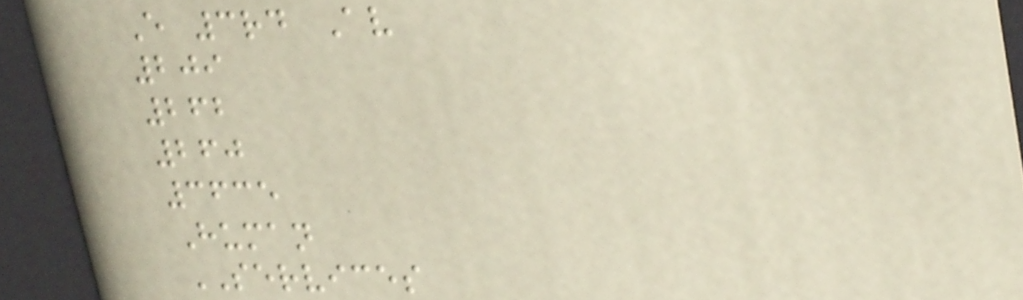E 3rd Av
209
262
260
3635
Human
SERVICES
